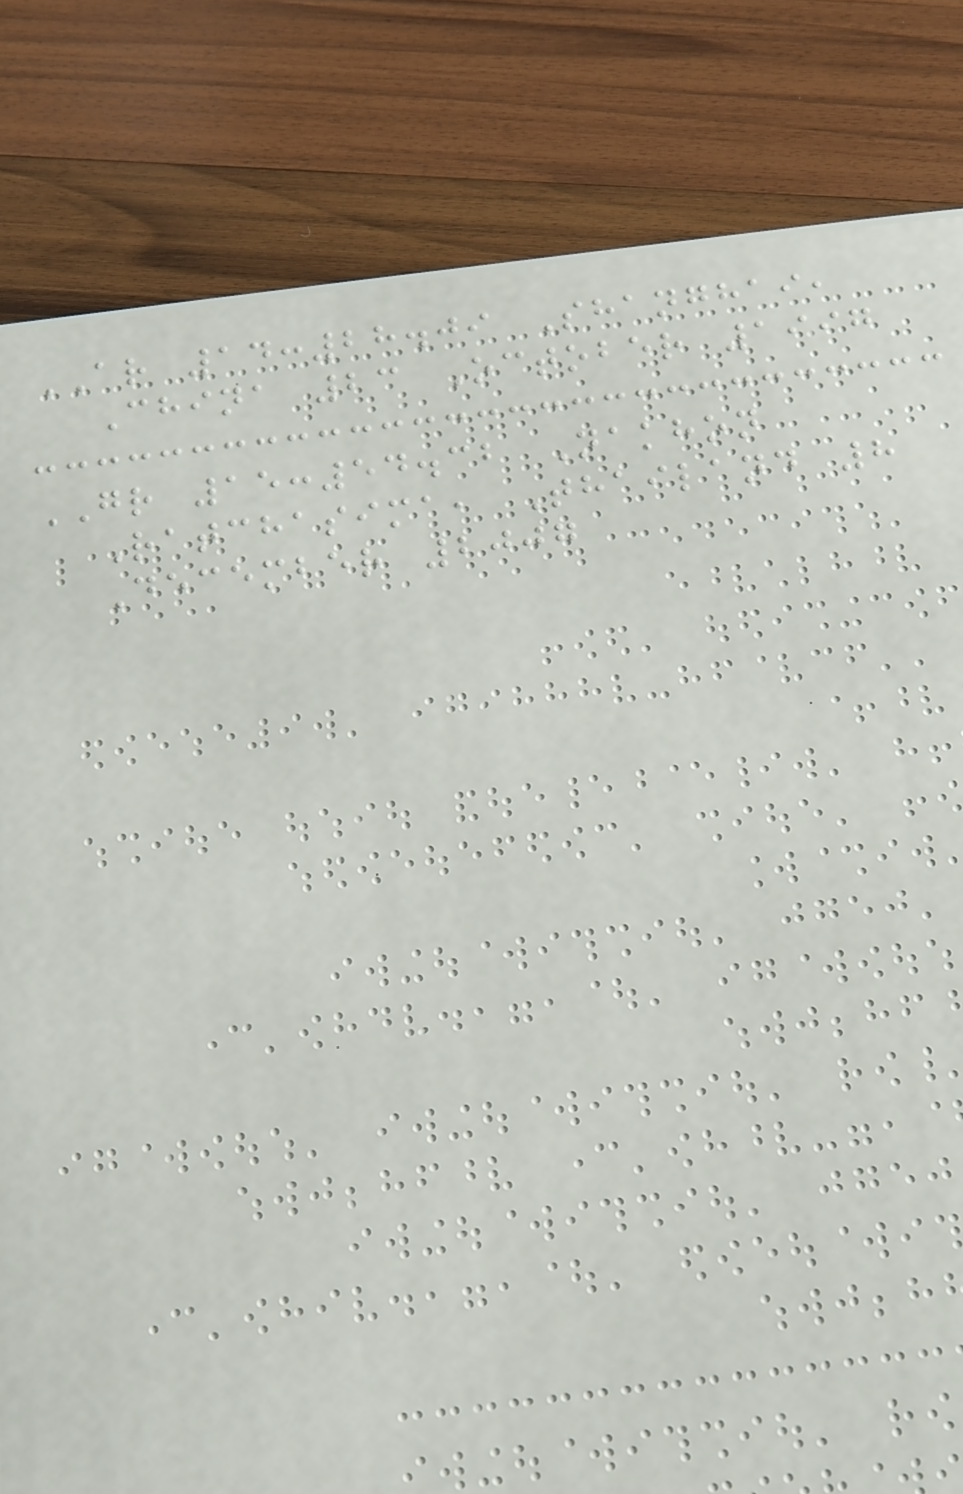AR 14:28.09 Shanghai,
China 23 October 1997
GR 15:54.32 Nakhon
Ratchasima, Thailand 8
December 2007
